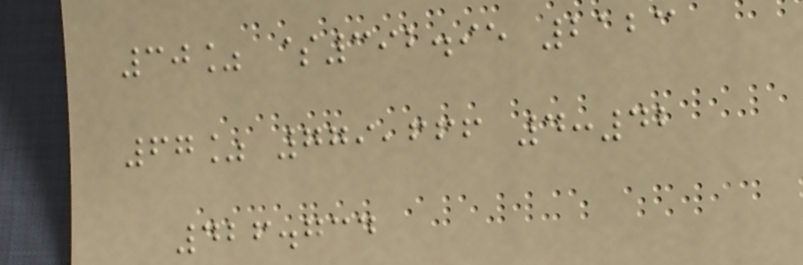30% $392.95 2123
67% 779,666 4:42
426.734
